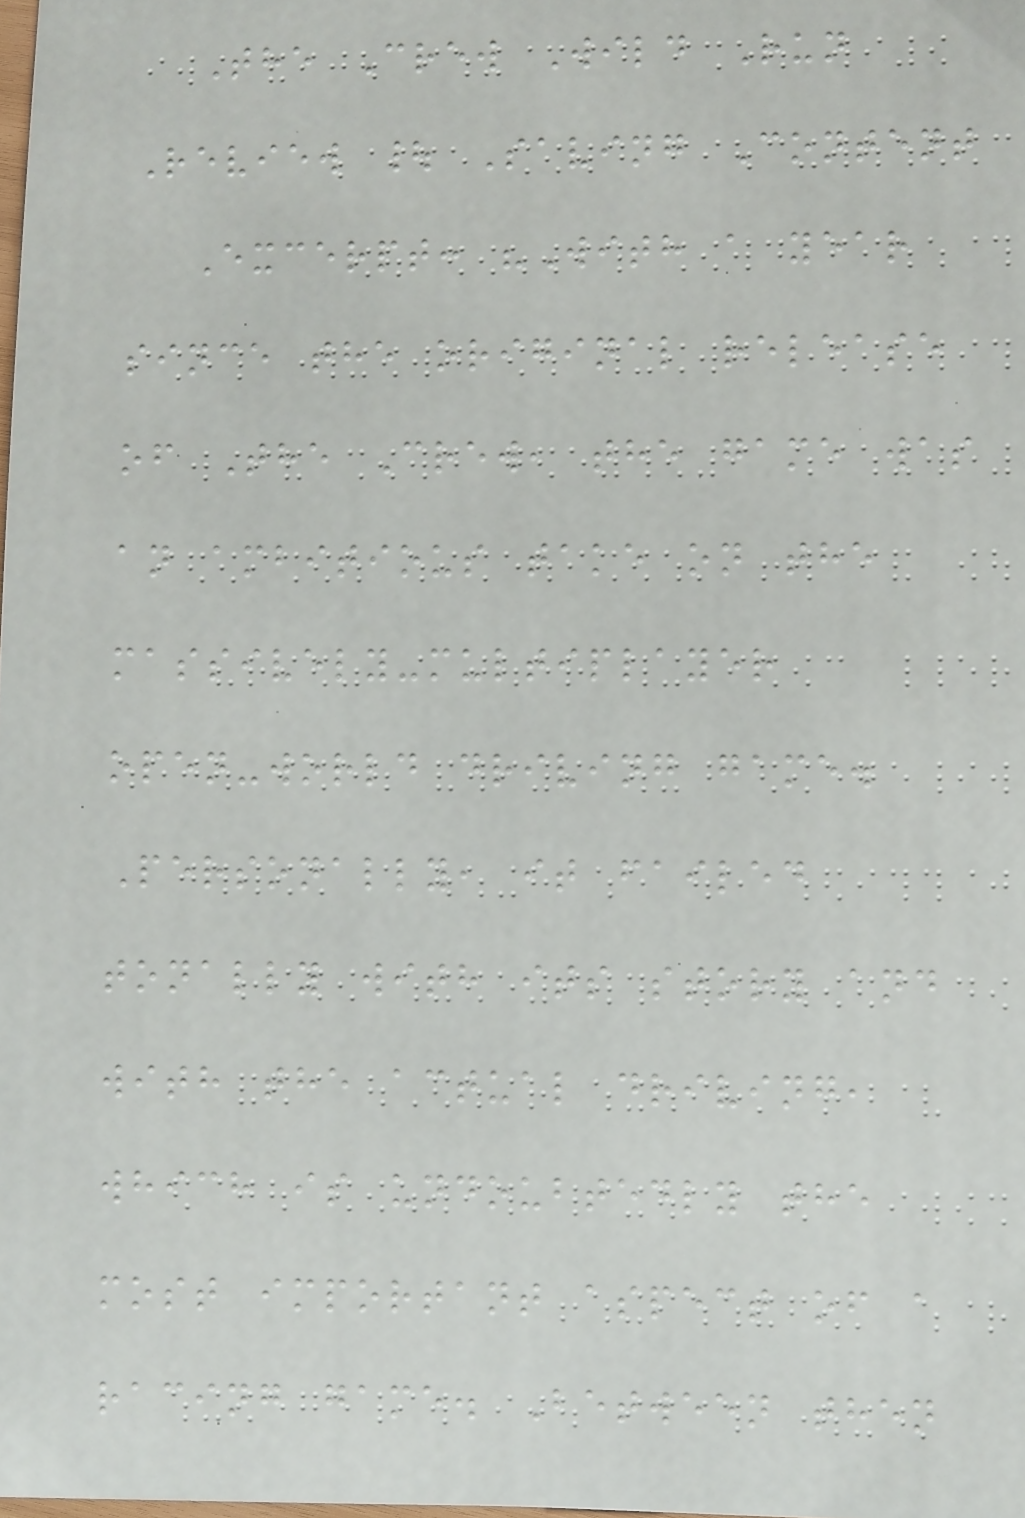The Crew Wild Run
Review | Saving Content
Excerpt: "With a year
since the original release
of The Crew, the game was
an ambitious take on the
massively-multiplayer
open-world driving game.
Personally, it failed
tonally with its story and
with the actual driving,
which is undoubtedly the
most important aspect of a
racing game. Between then
